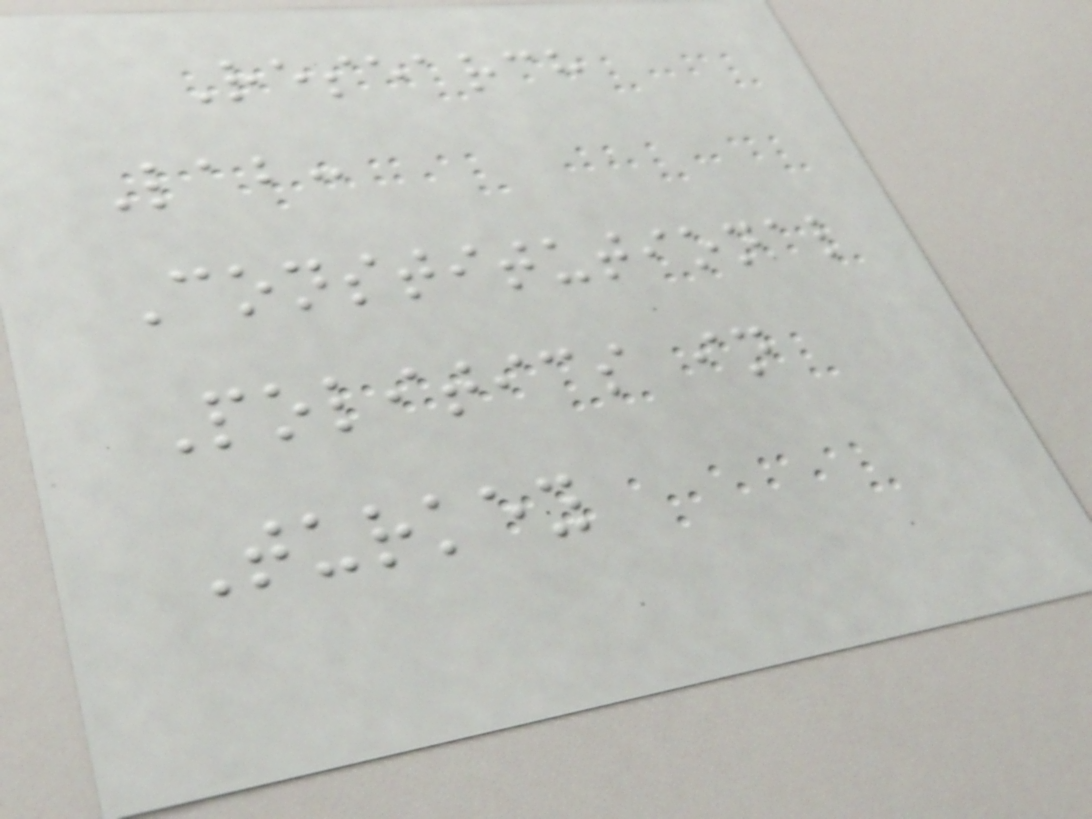Research
Lab:
Constitutional
Politics in
Turkey
